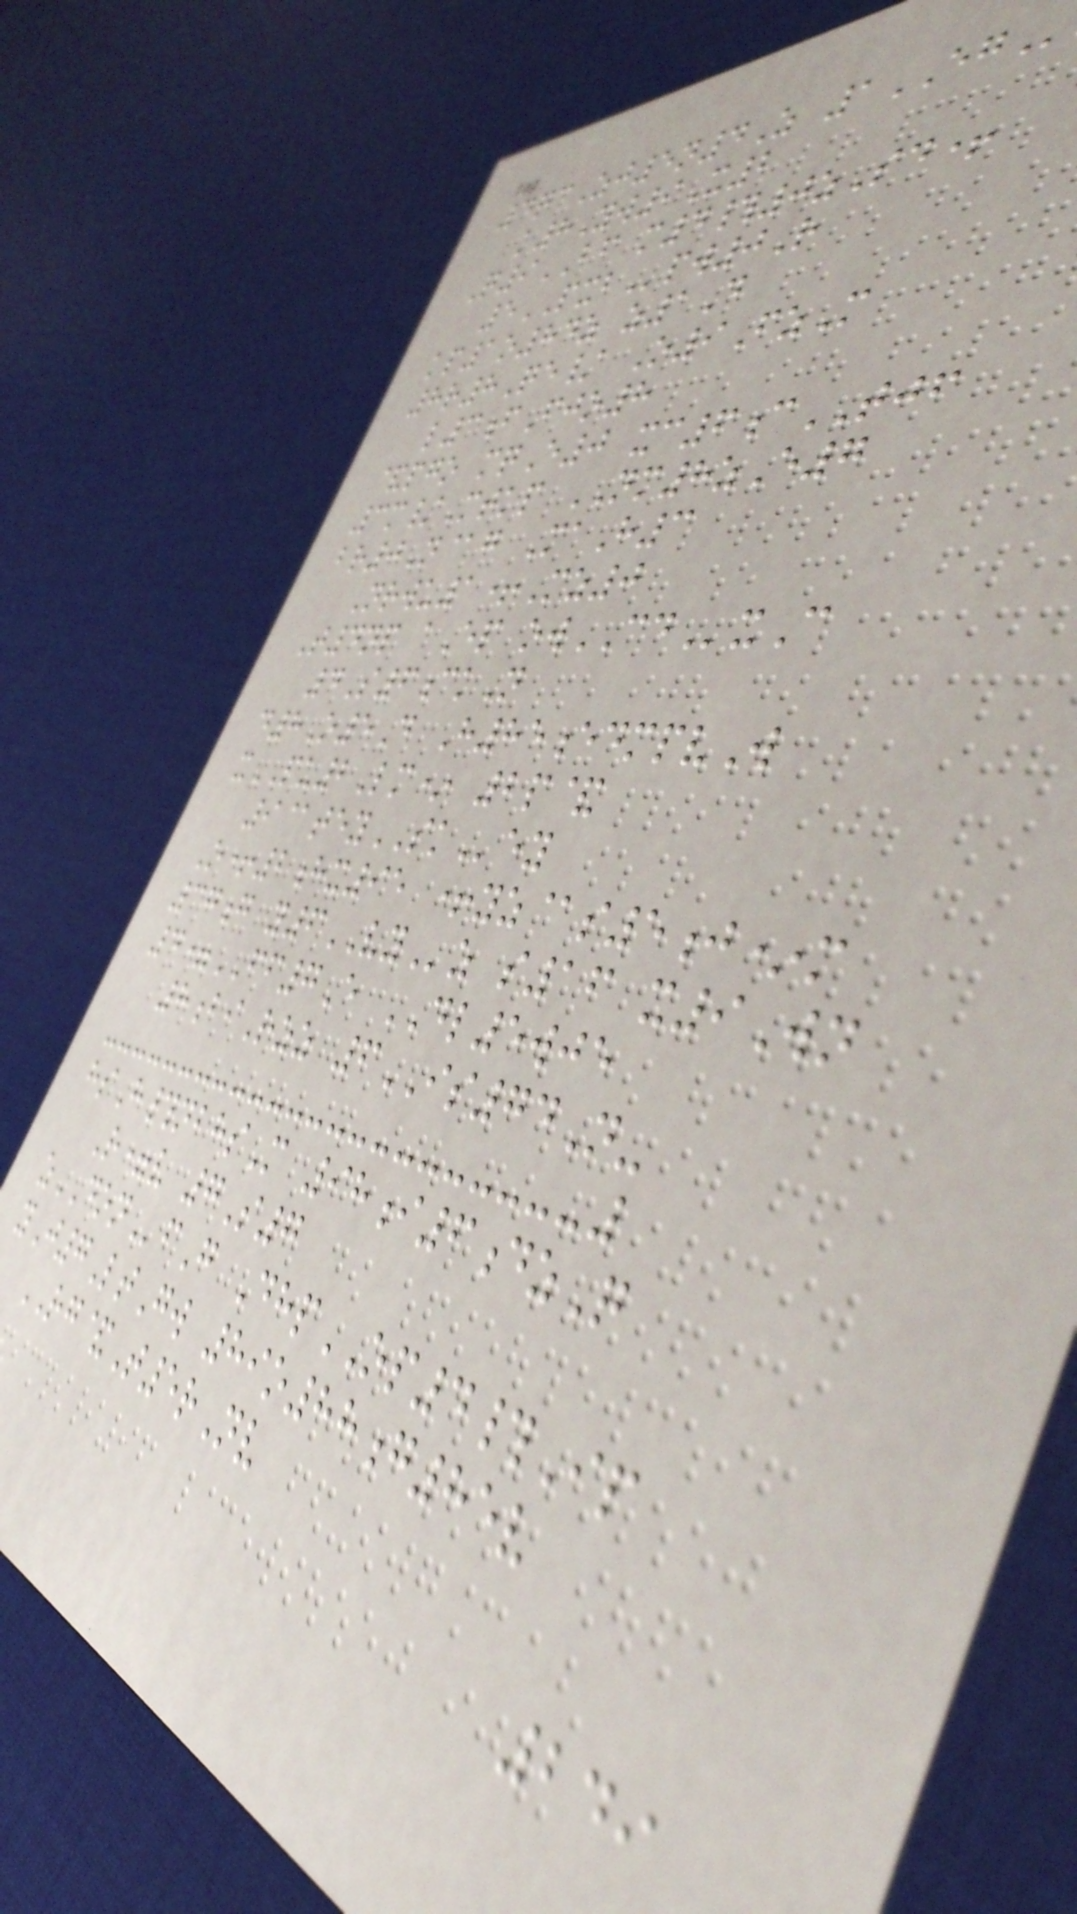4qcZj5n4Z 1EG
k8Yw9X2
Q9BF m4#0zSd+
5PXBpw0R
kp1o84z z1D
8r8Qe/ O9FzM
l3fFjo8
&pgo mqE0 xc6cTJF
3m/Mtkp NM8zE7
br0N@g MaH3
Nrwu1+Mz0
T4np aEp owCDxC
4S6ckN
d8O5D H85edmpvW
xPU2Lm* 2p&
9@teySKey
O+2hx95 +yz@s5j*m
37g y6VYz s16 x9Wn
4=FF7E DL5wje
8biRzz 6IS74N-
hsH#nbhsM 98i6dzQ
R=v 7S7
zDONfG DhpOP4#Ip
yJ7LtGw 89o88g85v
RG&T5rNv
249
